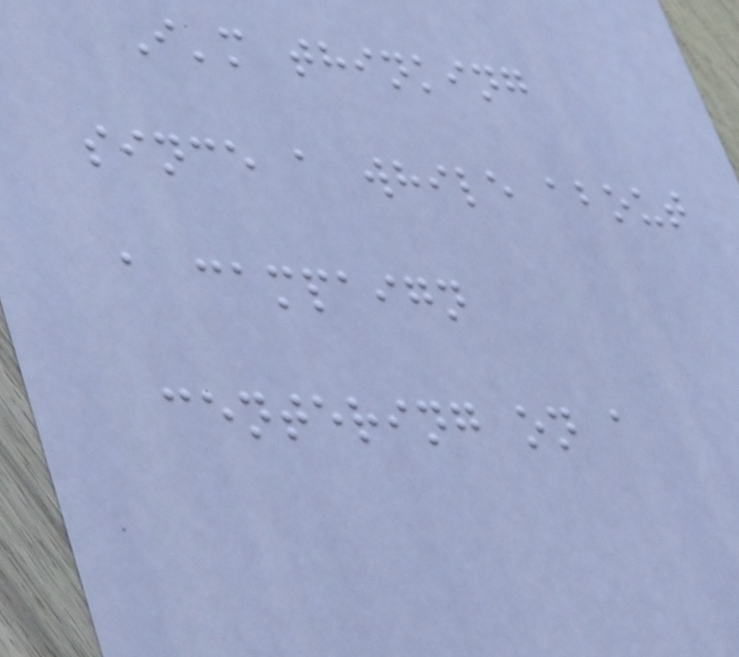I'm thinking
since a while about
a campaign
centering on a
